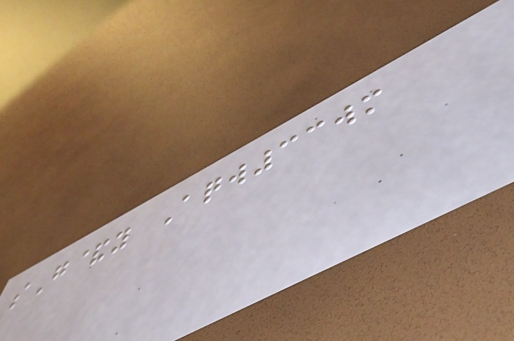sG&y Aqw33wm
